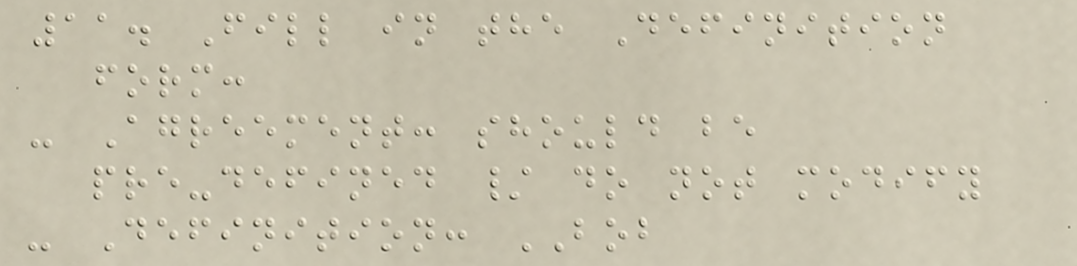11. Fill in the Definition
form:
- Agreement: should be
pre-defined / do not modify
- Definition: BOB
